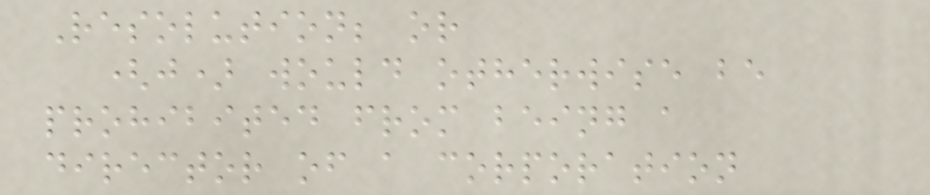Resolution; or
(j) would otherwise be
prohibited from being a
director of a corporation
